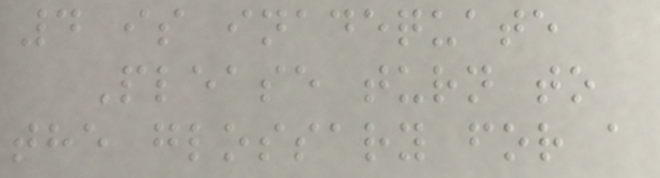4 is inadequate
Please turn to
the glossary for a
